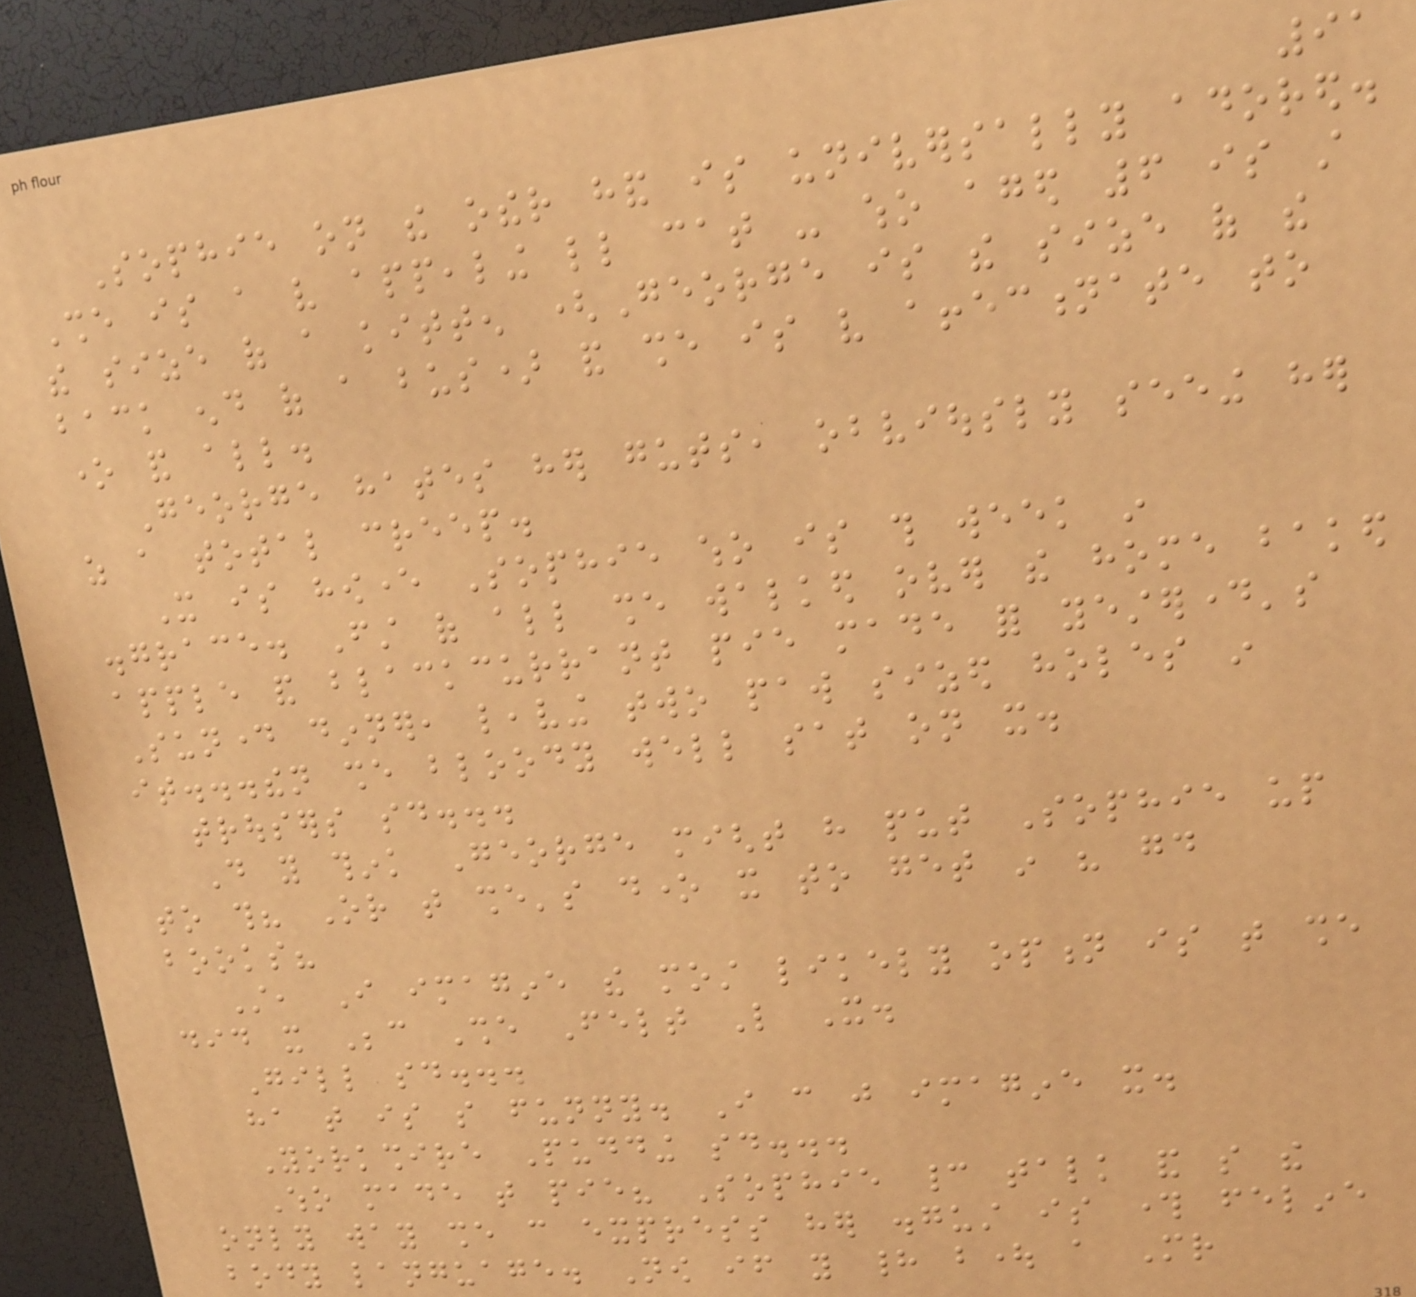91
Sophie on the other hand is universally adored.
She is a very appealing little cat - who aged 6 is still
the size of a kitten (George is the size of the
back end of a bus) and she is very affectionate to
one and all.
George hates her guts, obviously seeing her
as a total creep.
It is however Sophie who is this week in
disgrace. First of all she walked over the home baked
apple and blackcurrant pie made for yesterday's
Sunday dinner, leaving two paw sized holes in
it...then she bloody well sat on it.
trousers said...
Do you think George might have put Sophie up
to this? Or that she's done it to get in his good
books?
Still, I imagine the most likely option is that she
did it Because She Felt Like It.
Gill said...
ha that is so funny. I can just imagine it.
Yorkshire Pudding said...
Who made that pie? Sophie cannot talk and so the
only way she can express her disgust is through feline
body language. Now if you had bought a Mr
